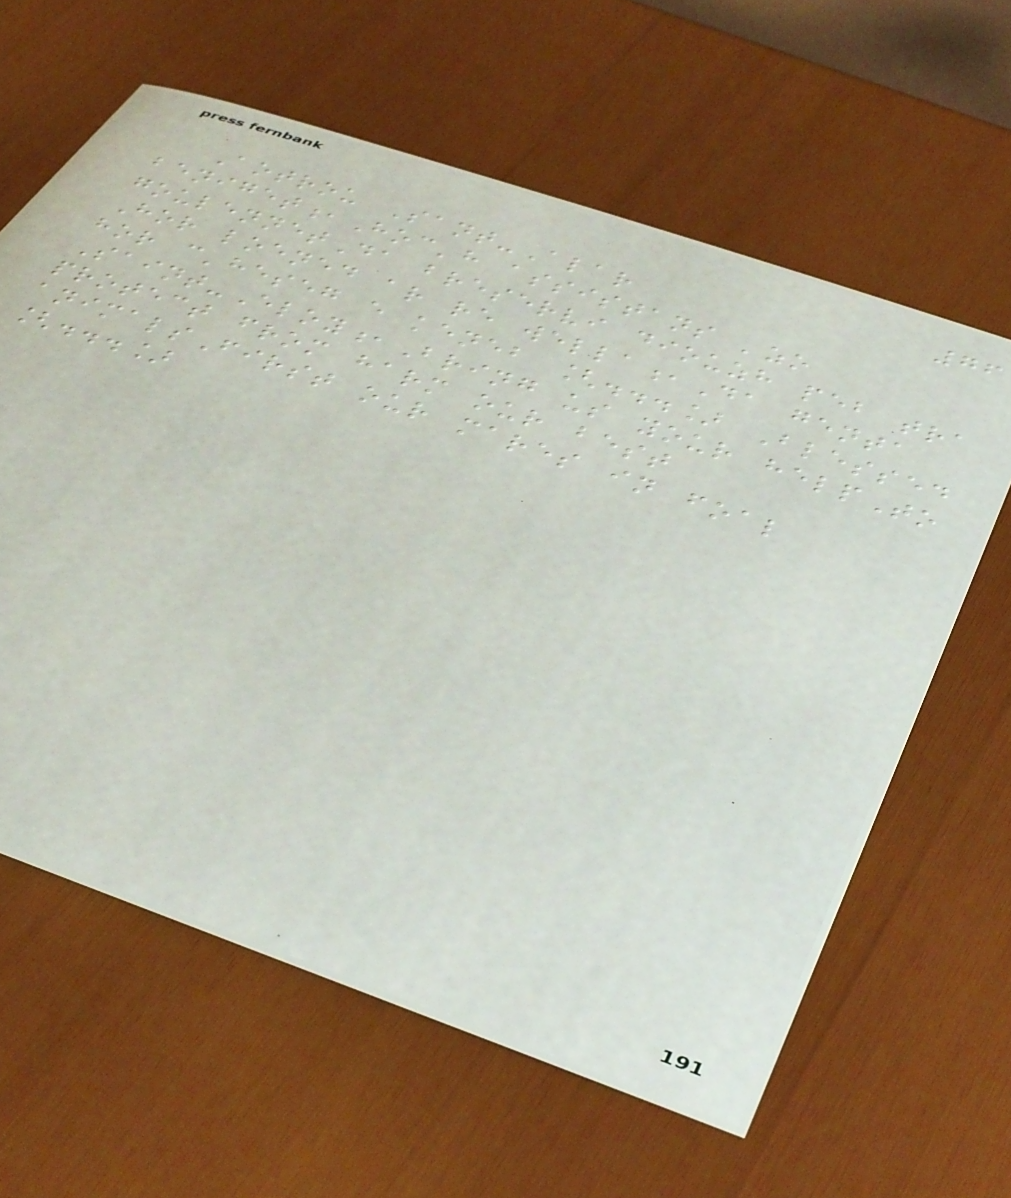76
Aotrou Sant-Alar
beniget,Hoc'h assistans 'zo
goulennetDa breservi diouzh peb tra
Hor loened ar re wella,Da genta
hor c'heseg e keneb [...] Blessed
Saint-Eloy,Bring us your helpTo
protect from harm our best
animalsFirst our mares in foal
[...]
